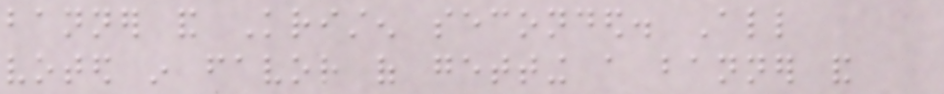banner and Kristen seconded. All
voted in favor of getting a banner and
